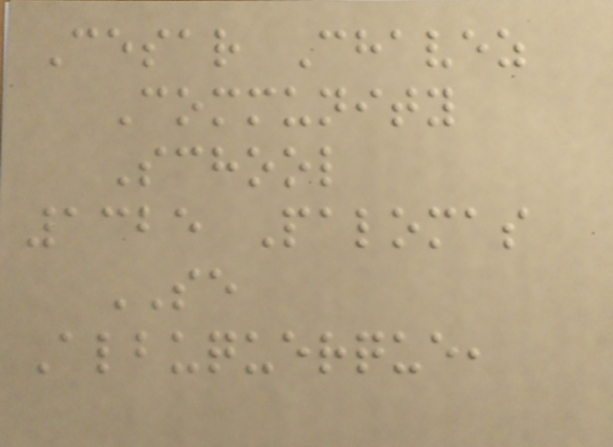Cesar Chavez
Community
School
1325 Palomas
SE
Albuquerque,
